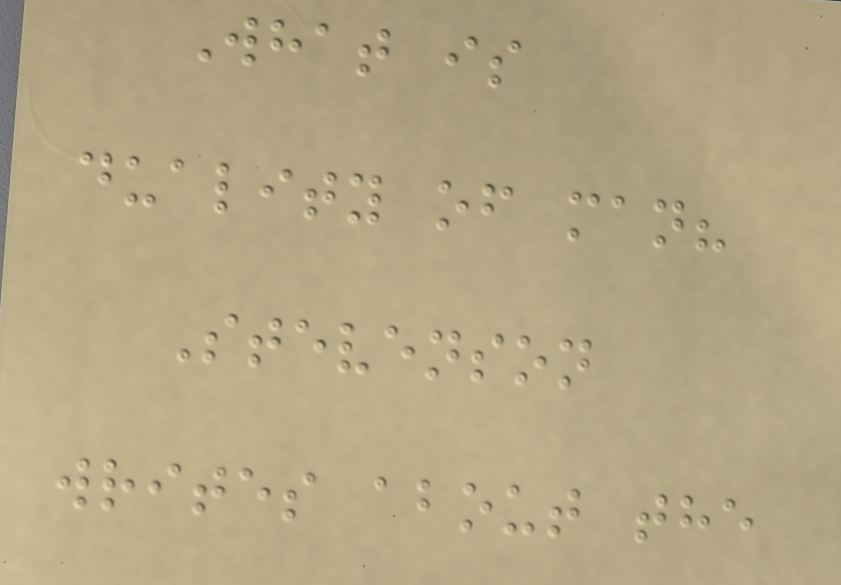What is
duality of man?
Stevenson
writes about the
